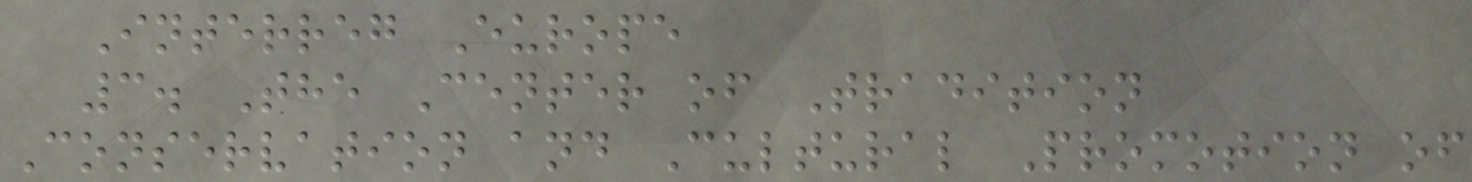Interreg Europe
3. The Center of Tradition
Conservation and Cultural Promotion of
